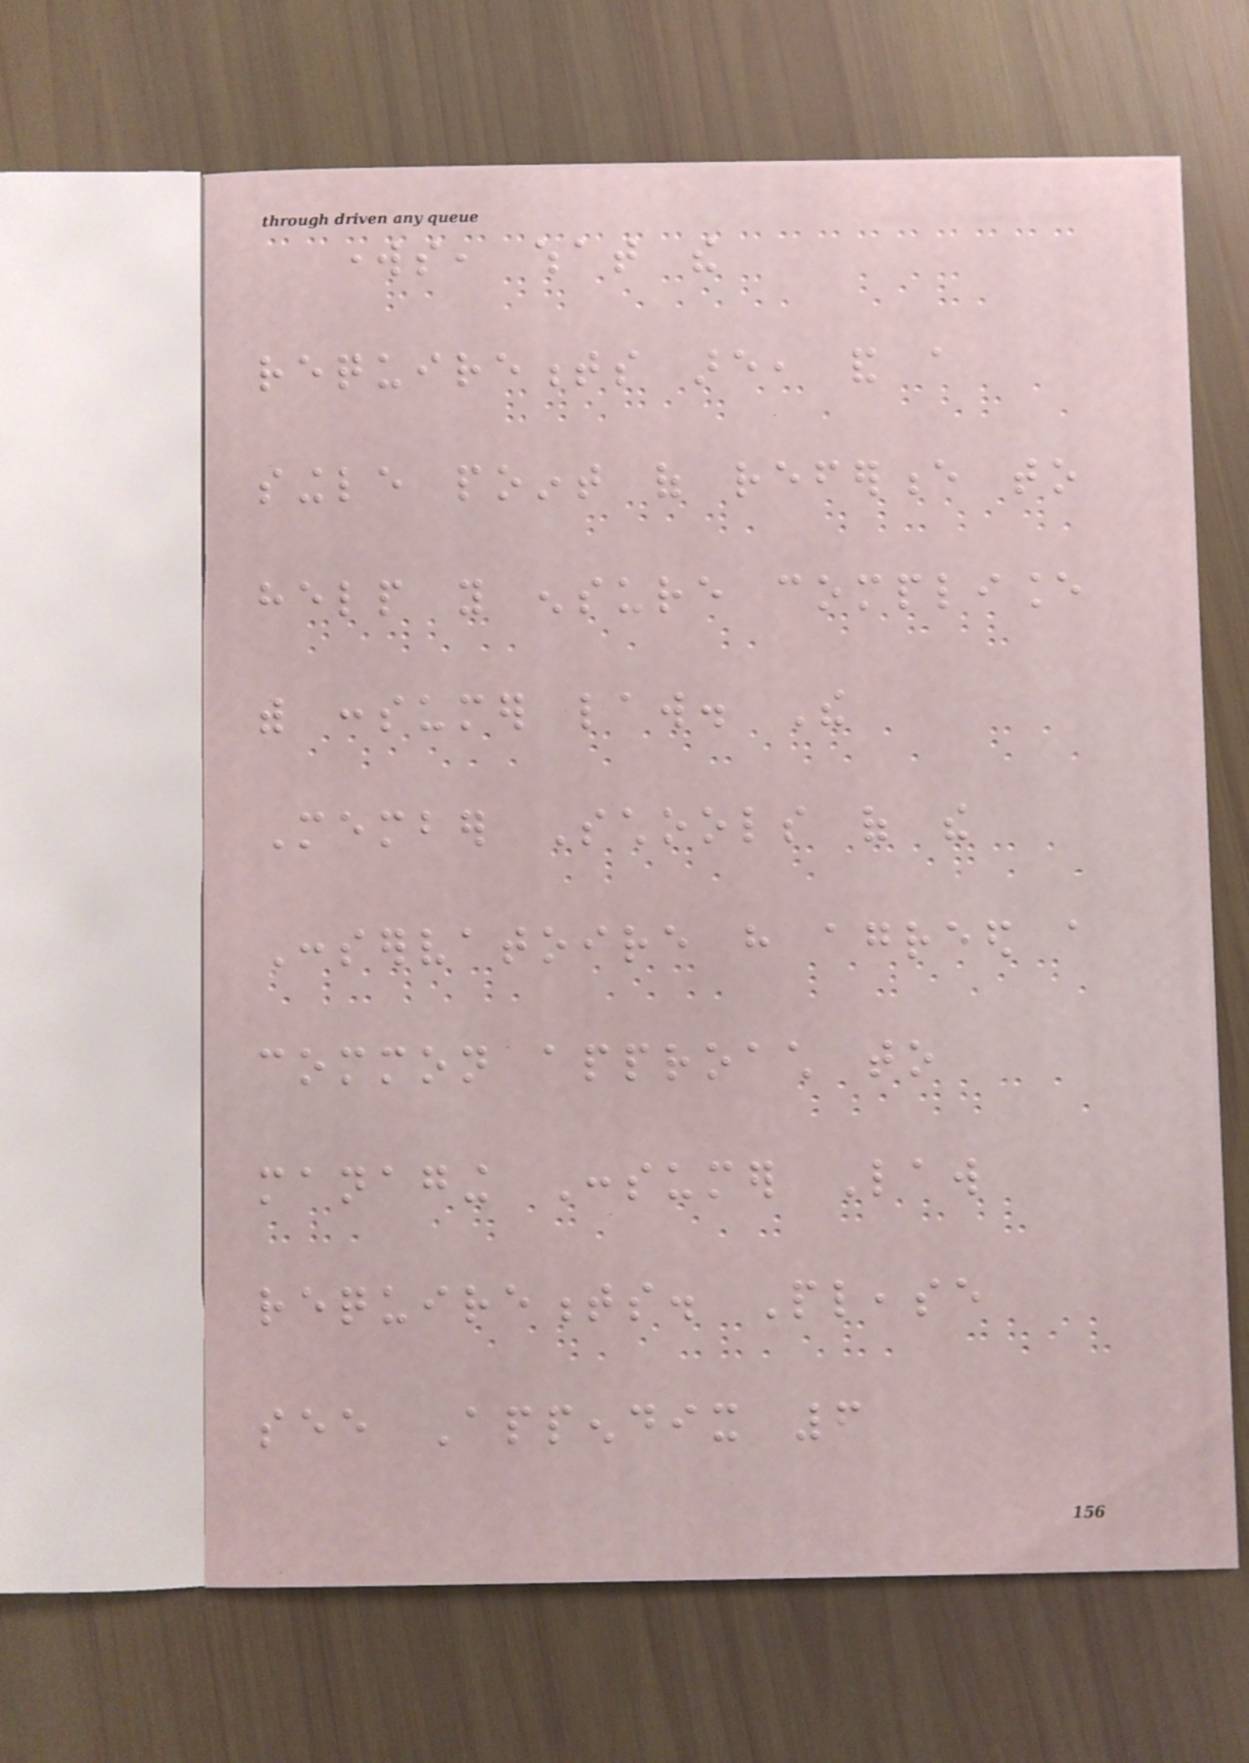works, what the
requirements are, and a
single point of reference to
help you ensure compliance
with consumer law. The
Member Schools of the
Conservatoire have agreed a
common approach to
managing Consumer Law
requirements. Please
see Appendix 6
